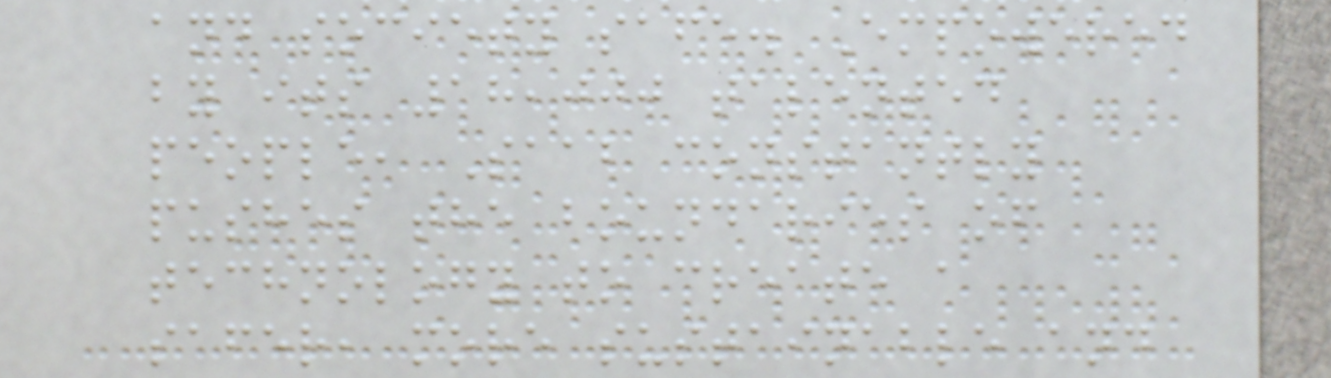and society safe. Empowered
by its 18,000 talented
people, Saab constantly
pushes the boundaries of
technology to create a
safer, more sustainable and
